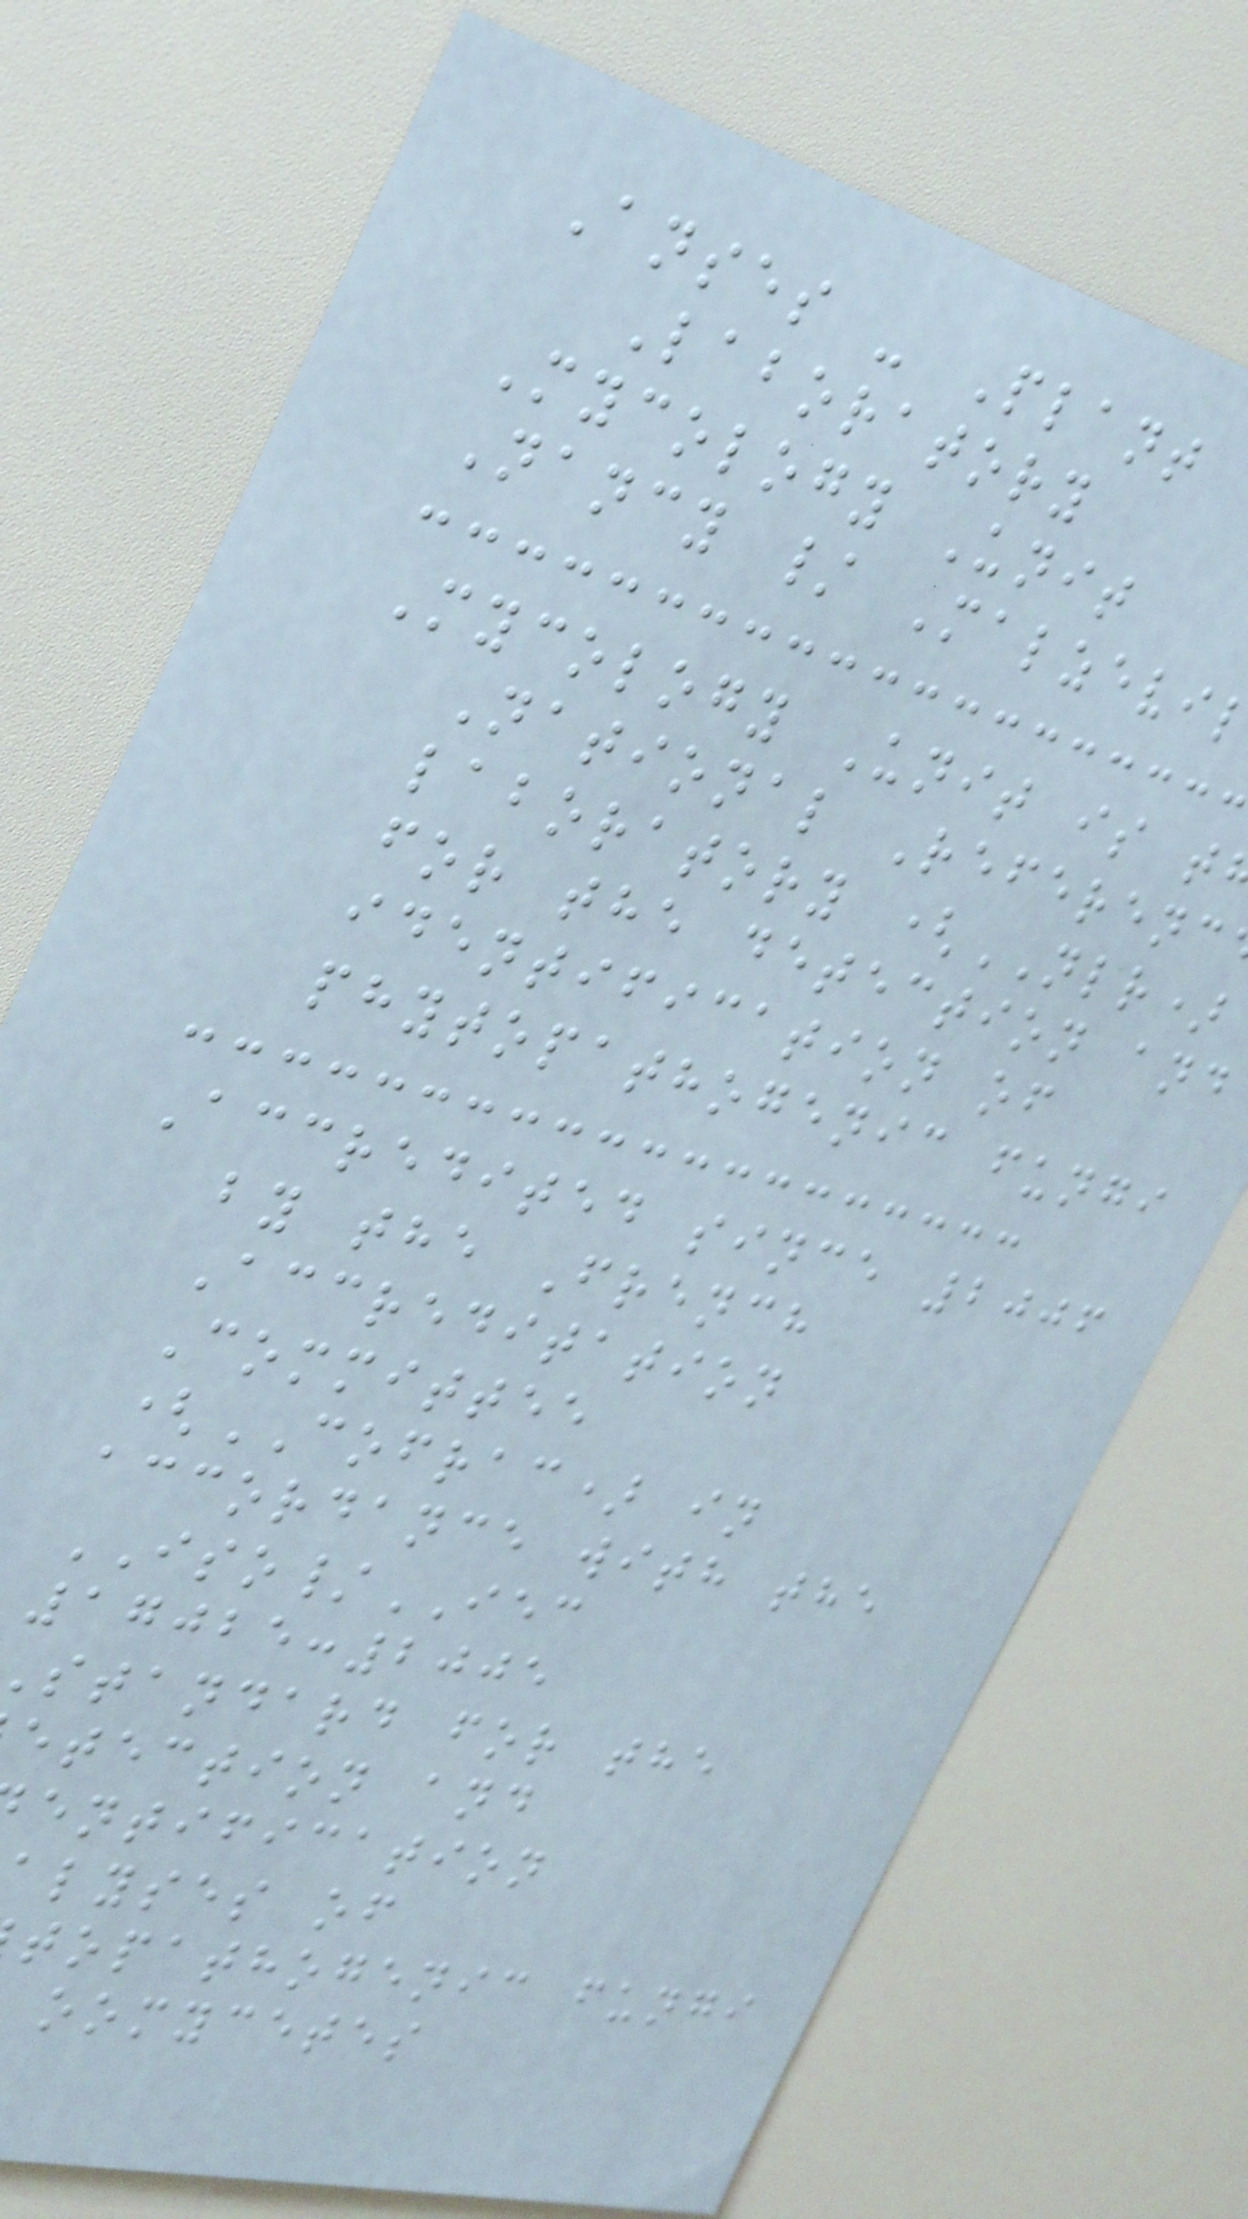Anses - Plant
Laboratory
Mycology Unit
Nancy / Malzevi
Mycology Unit is t
National Referenc
laboratory (NLR)
for the detection and
identification of
phytopathogenic fungi
Accredited since 2006
by the French
Accreditation
Committee
(COFRAC) in
accordance with the
ISO/IEC
17025:2005
standard for the
etection and
entification
alyses of
topathogenic fungi
oomycetes
